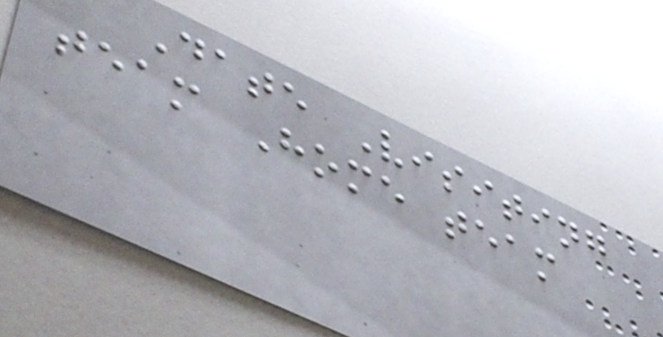Date Visiting
team Home team
